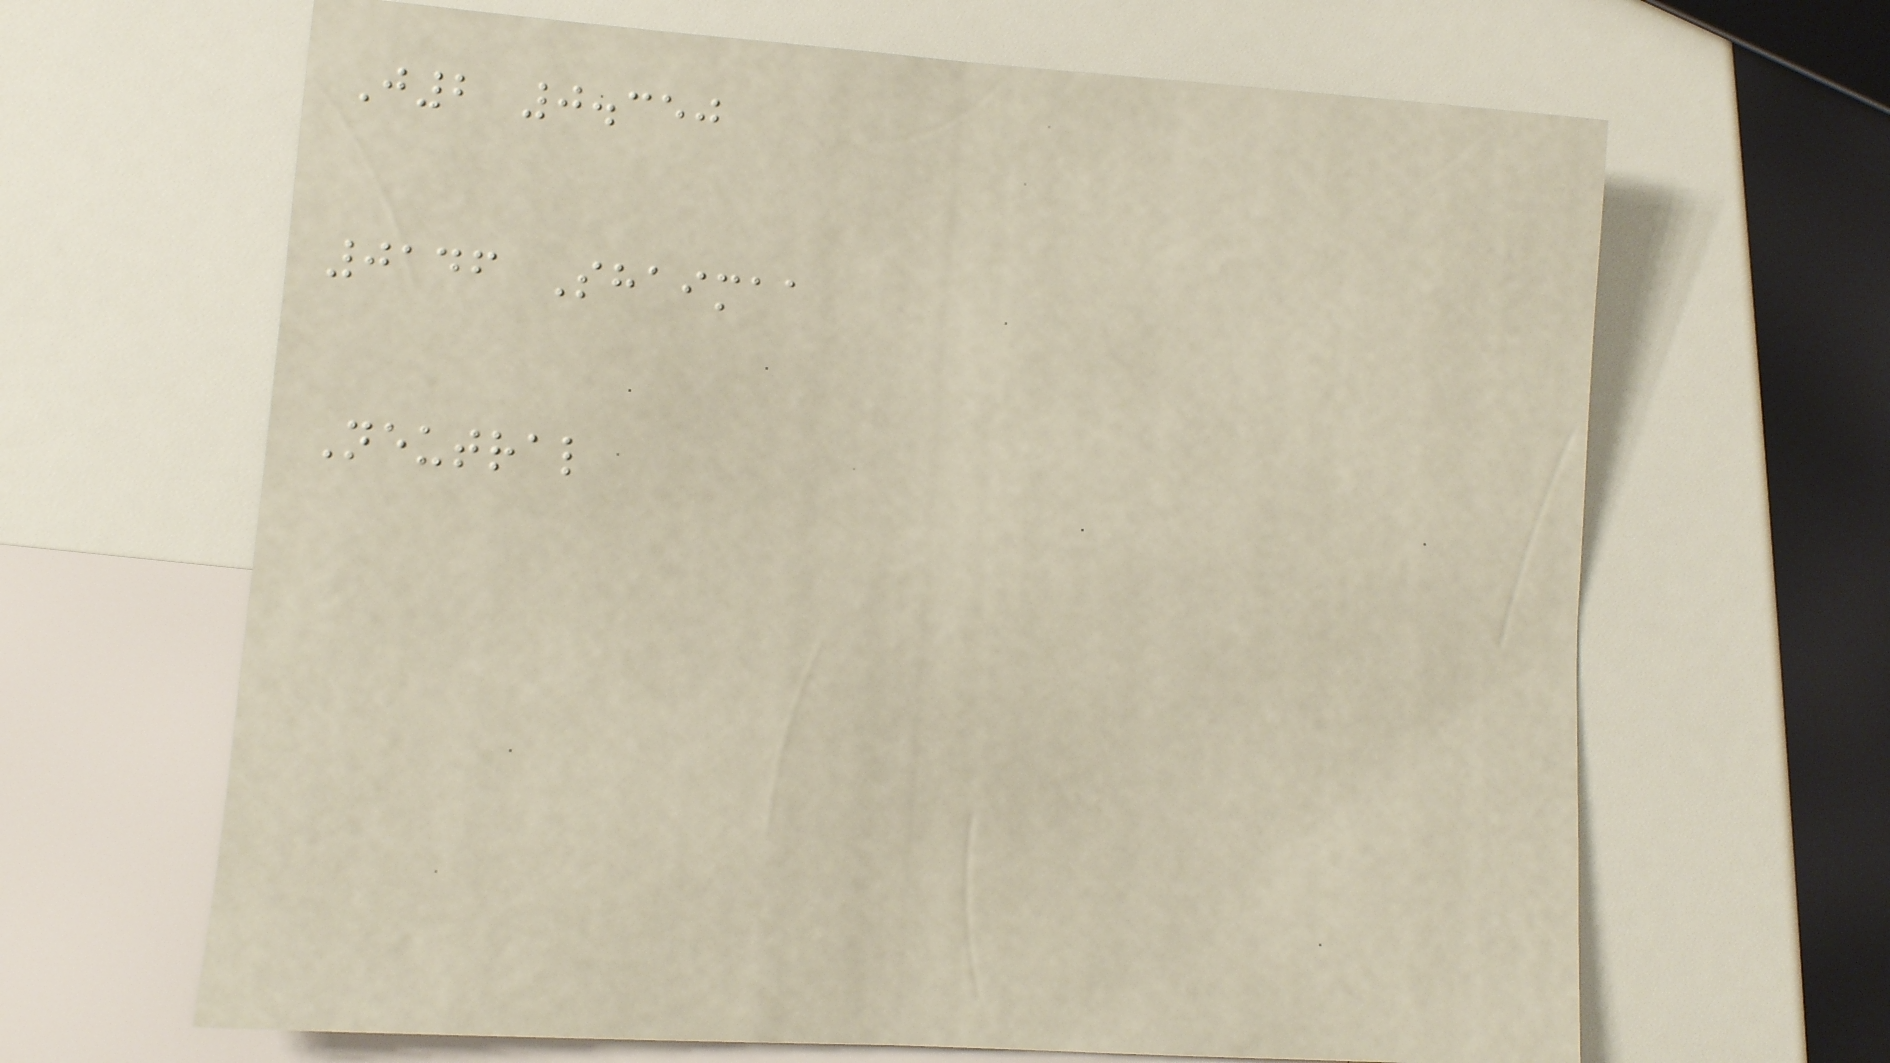J2 0.350
0146 Shaimaa
Neutral
